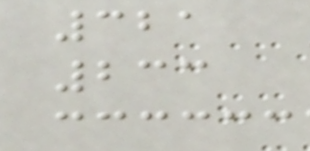321
233
